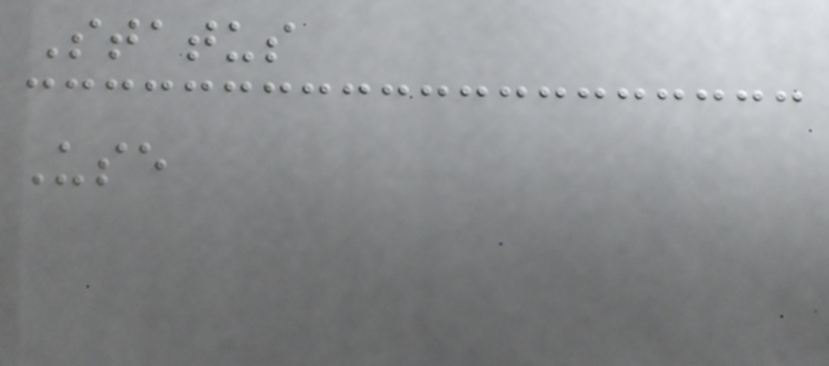Status
Use
